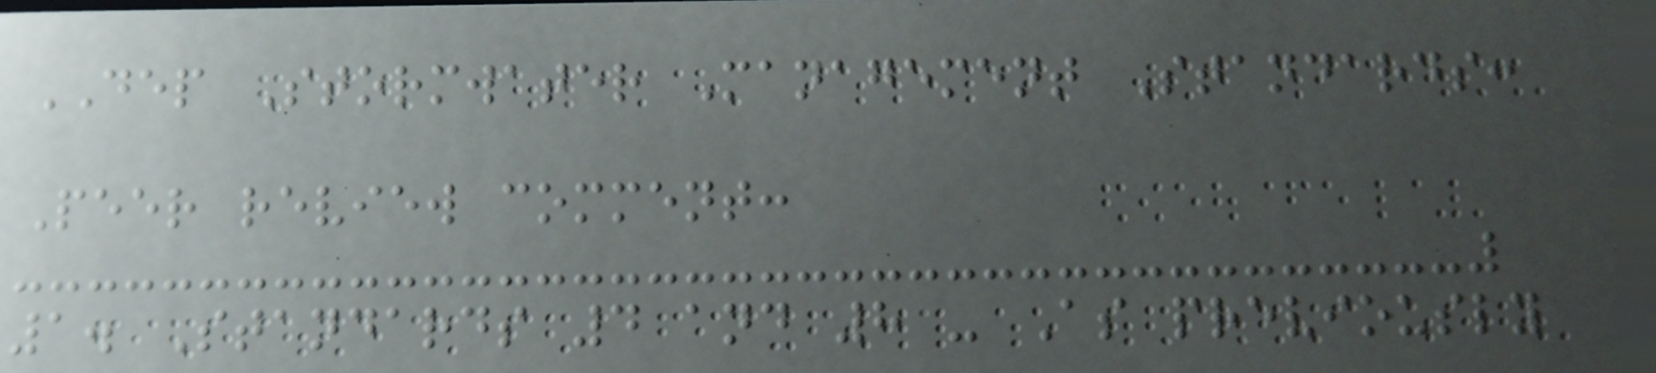DEP Stormwater Management Standards:
Peer review comment:
1. Standards 4 and 8 - As previously
